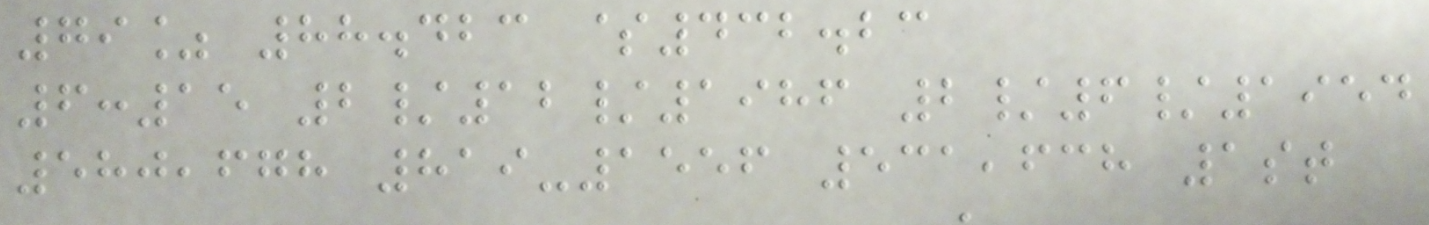79% 88.423 $432.23
6:15 2/12/1986 2/6/1954
580,678 819-1556 531,638 1st
